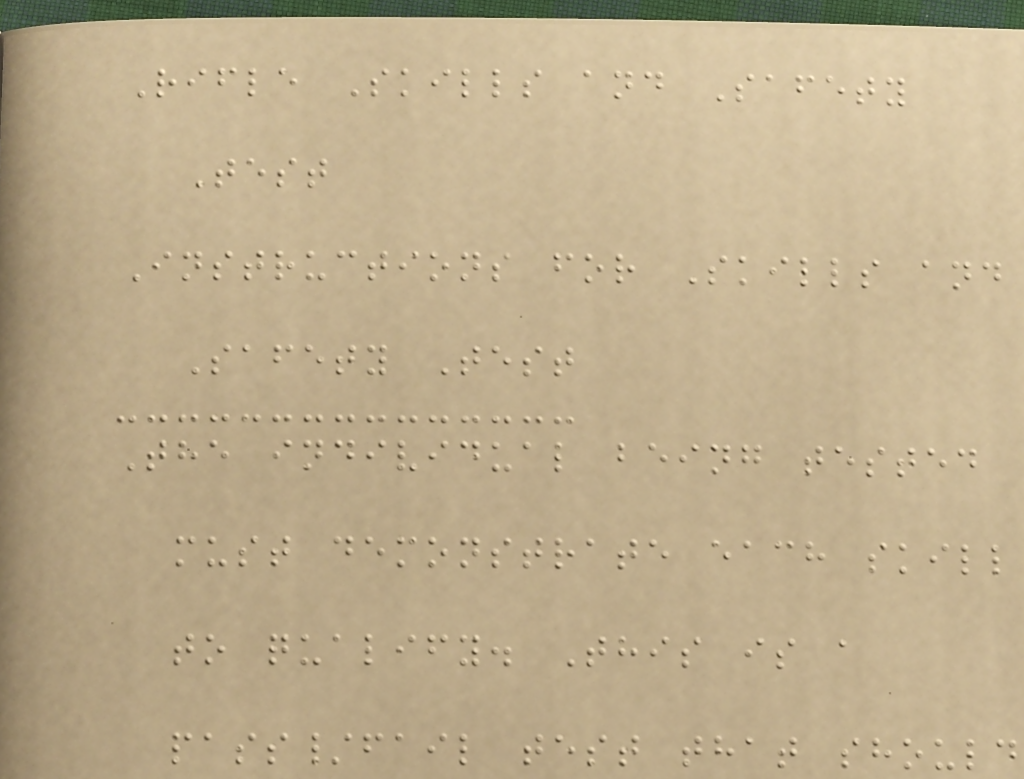Rifle Skills and Safety
Test
Instructions for Skills and
Safety Test
The individual being tested
must demonstrate each skill
to qualify. This is a
pass/fail test that should
